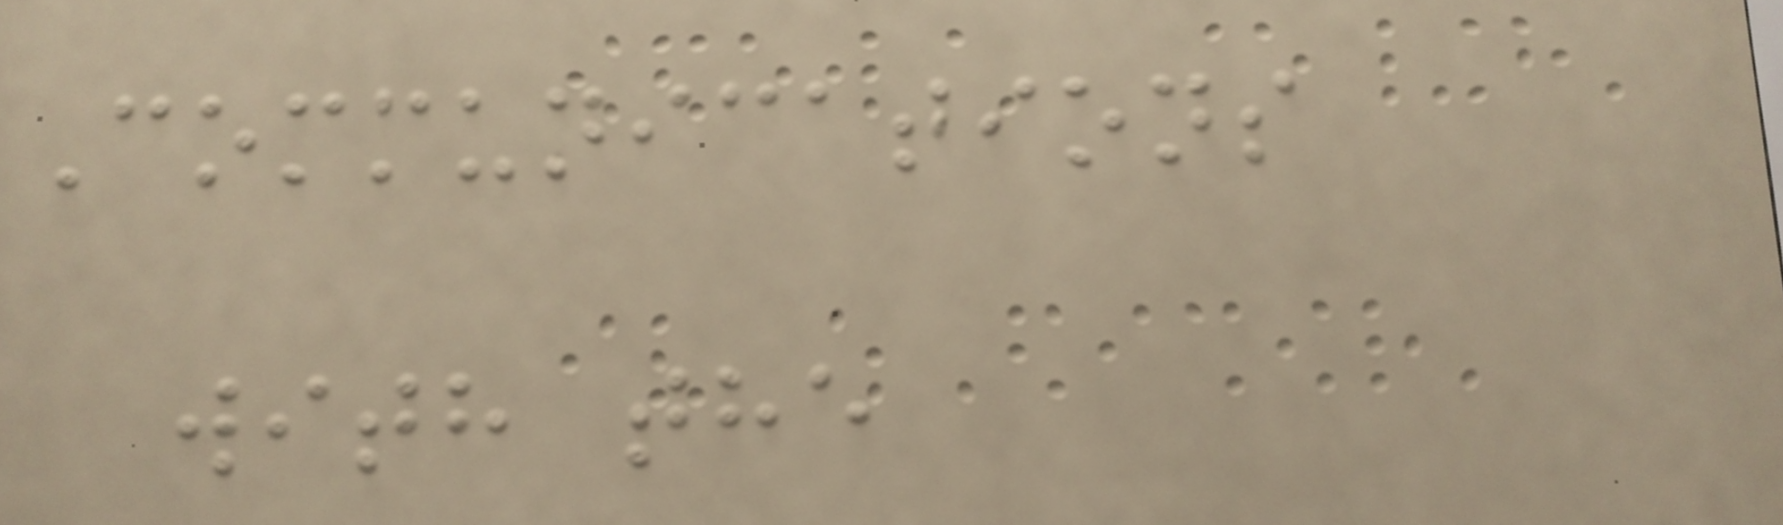Communications
with the
